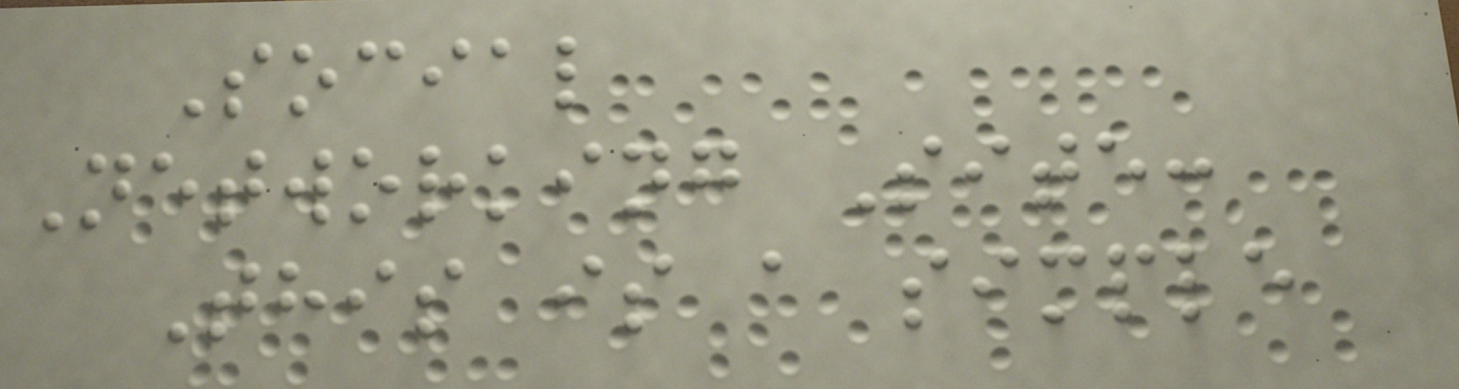Social
Networking Site:
This is a simple
